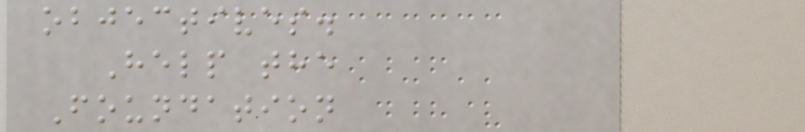objectives.
Help the
Foundation
